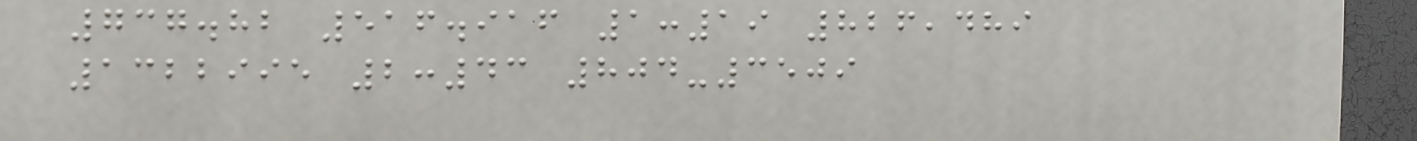737.82 516.916 1:19 826,489
1322995 2:43 804-3509
